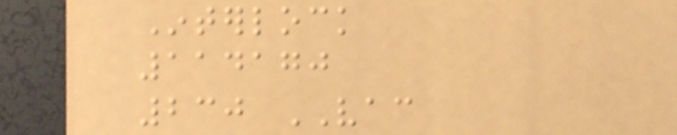Interlock
114170
230 VAC
